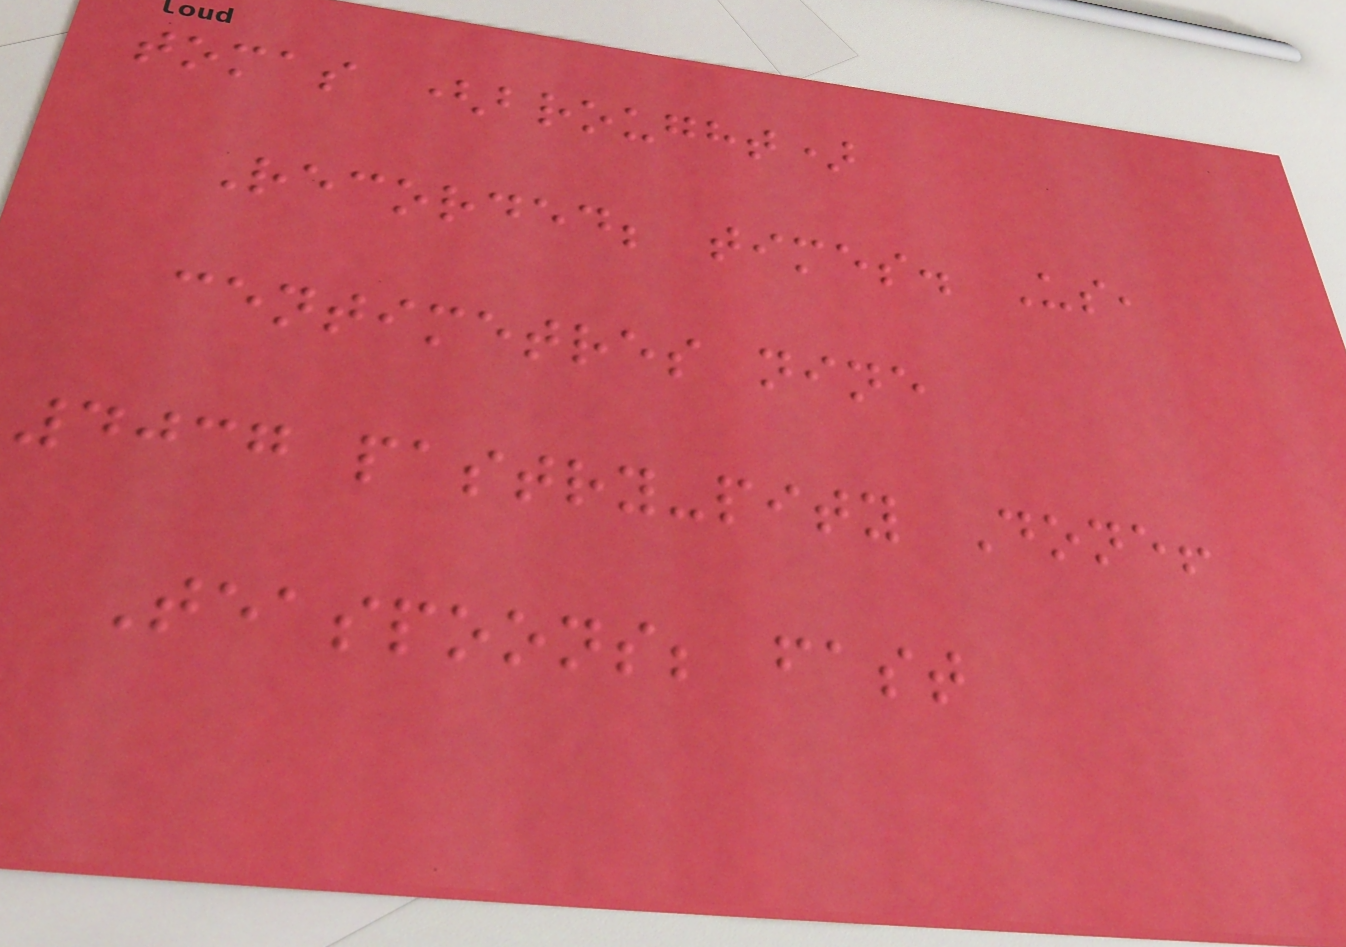tomas (brought)
Recorded; times. Us,
centimetres nine
4037 pastry-pity Done!
Teaspoons; fast
